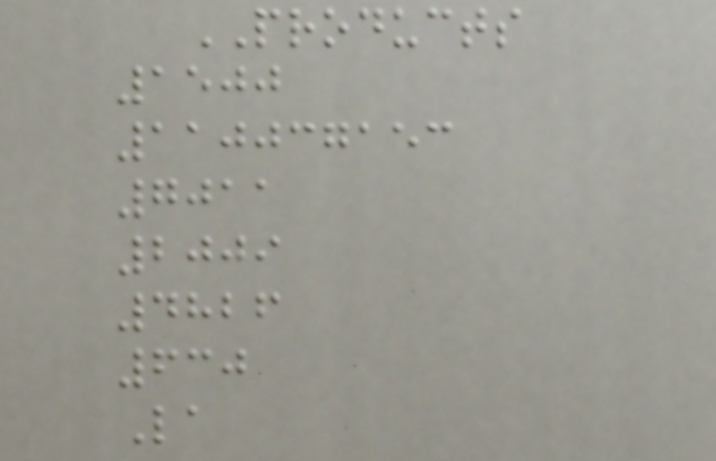PRODUCTS
1500
110037153
7011
2009
4826
630
La
